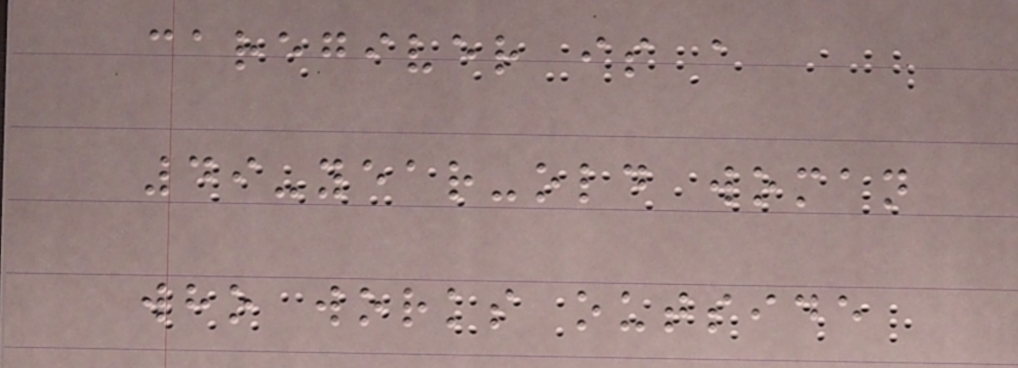caregiver is a
49-year-old woman
who works outside
